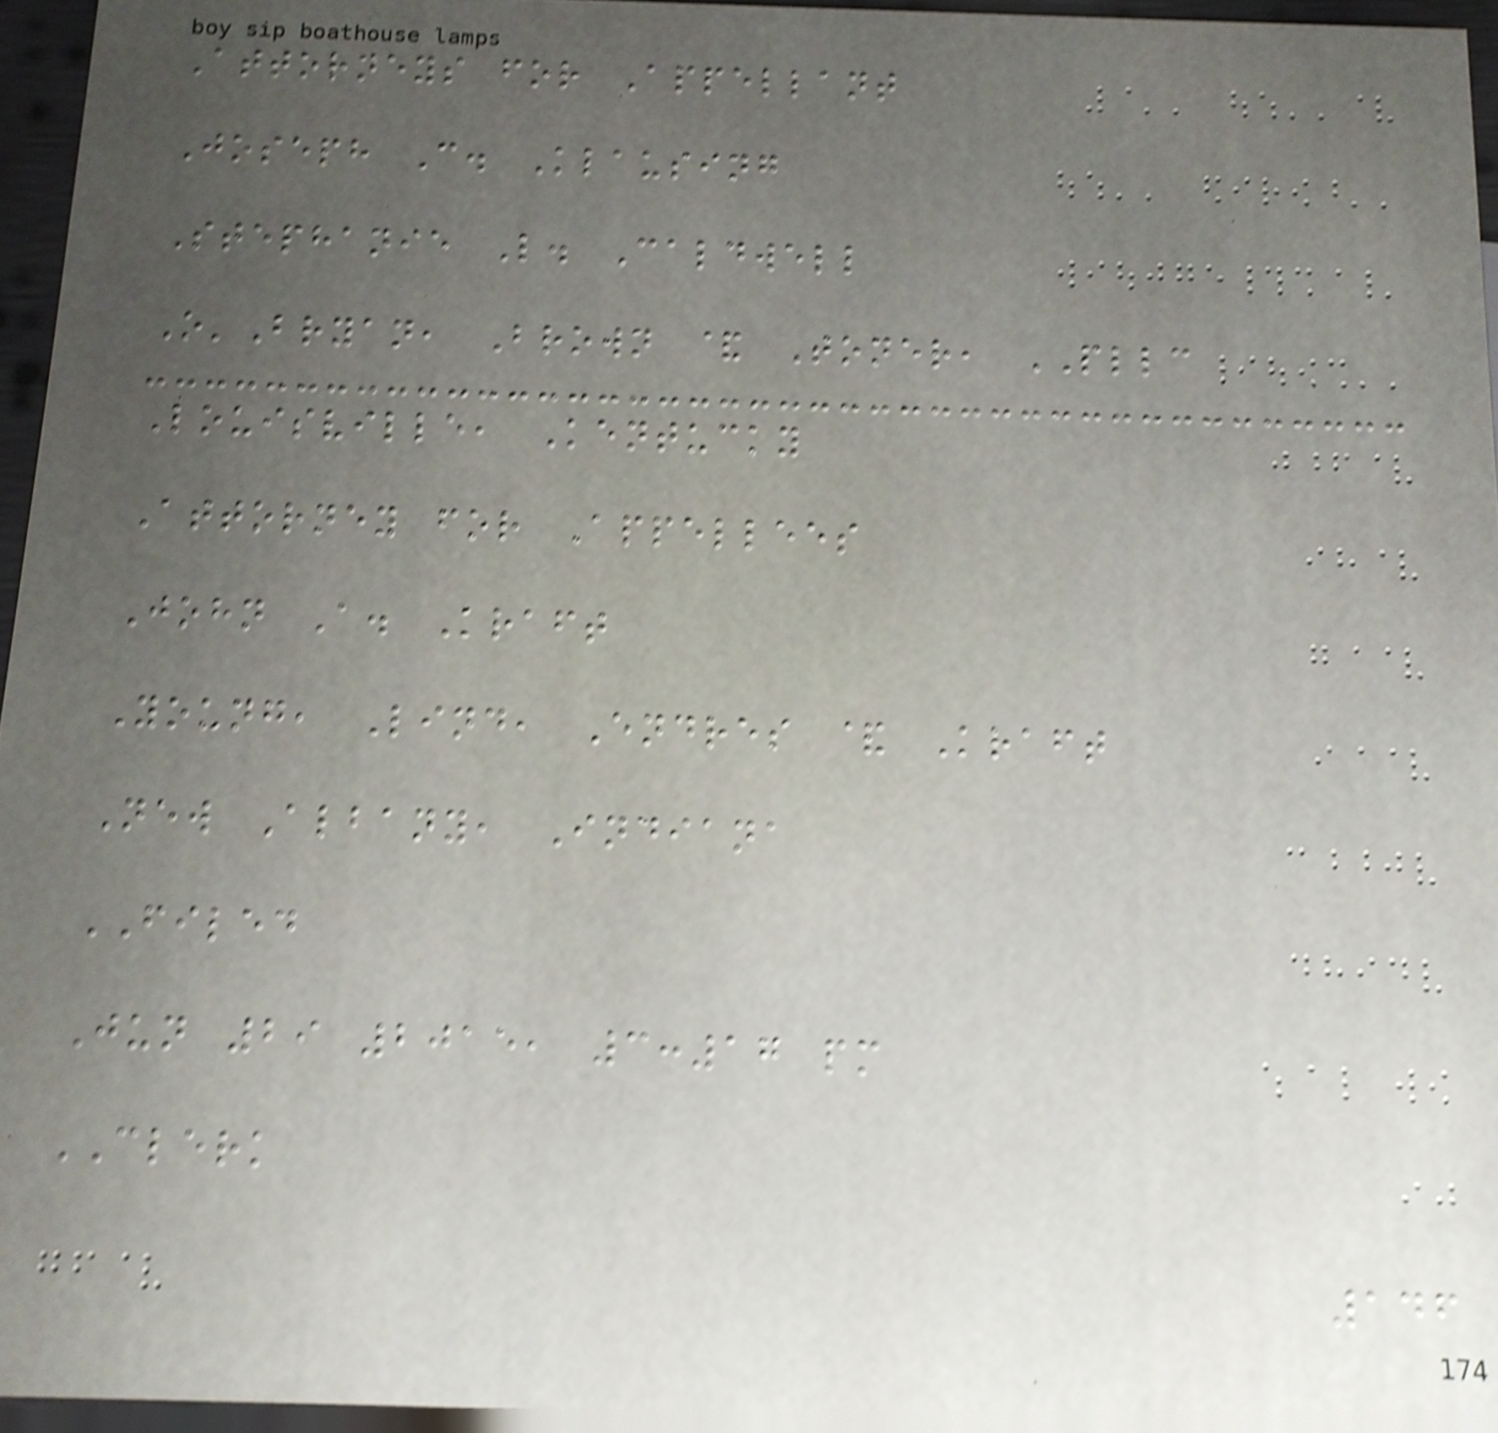Attorneys for Appellant
Joseph C. Klausing
Stephanie L. Caldwell
O'Bryan, Brown & Toner, PLLC
Louisville, Kentucky
Attorney for Appellees
John A. Kraft
Young, Lind, Endres & Kraft
New Albany, Indiana
FILED
Jun 29 2015, 3:17 pm
CLERK
146
